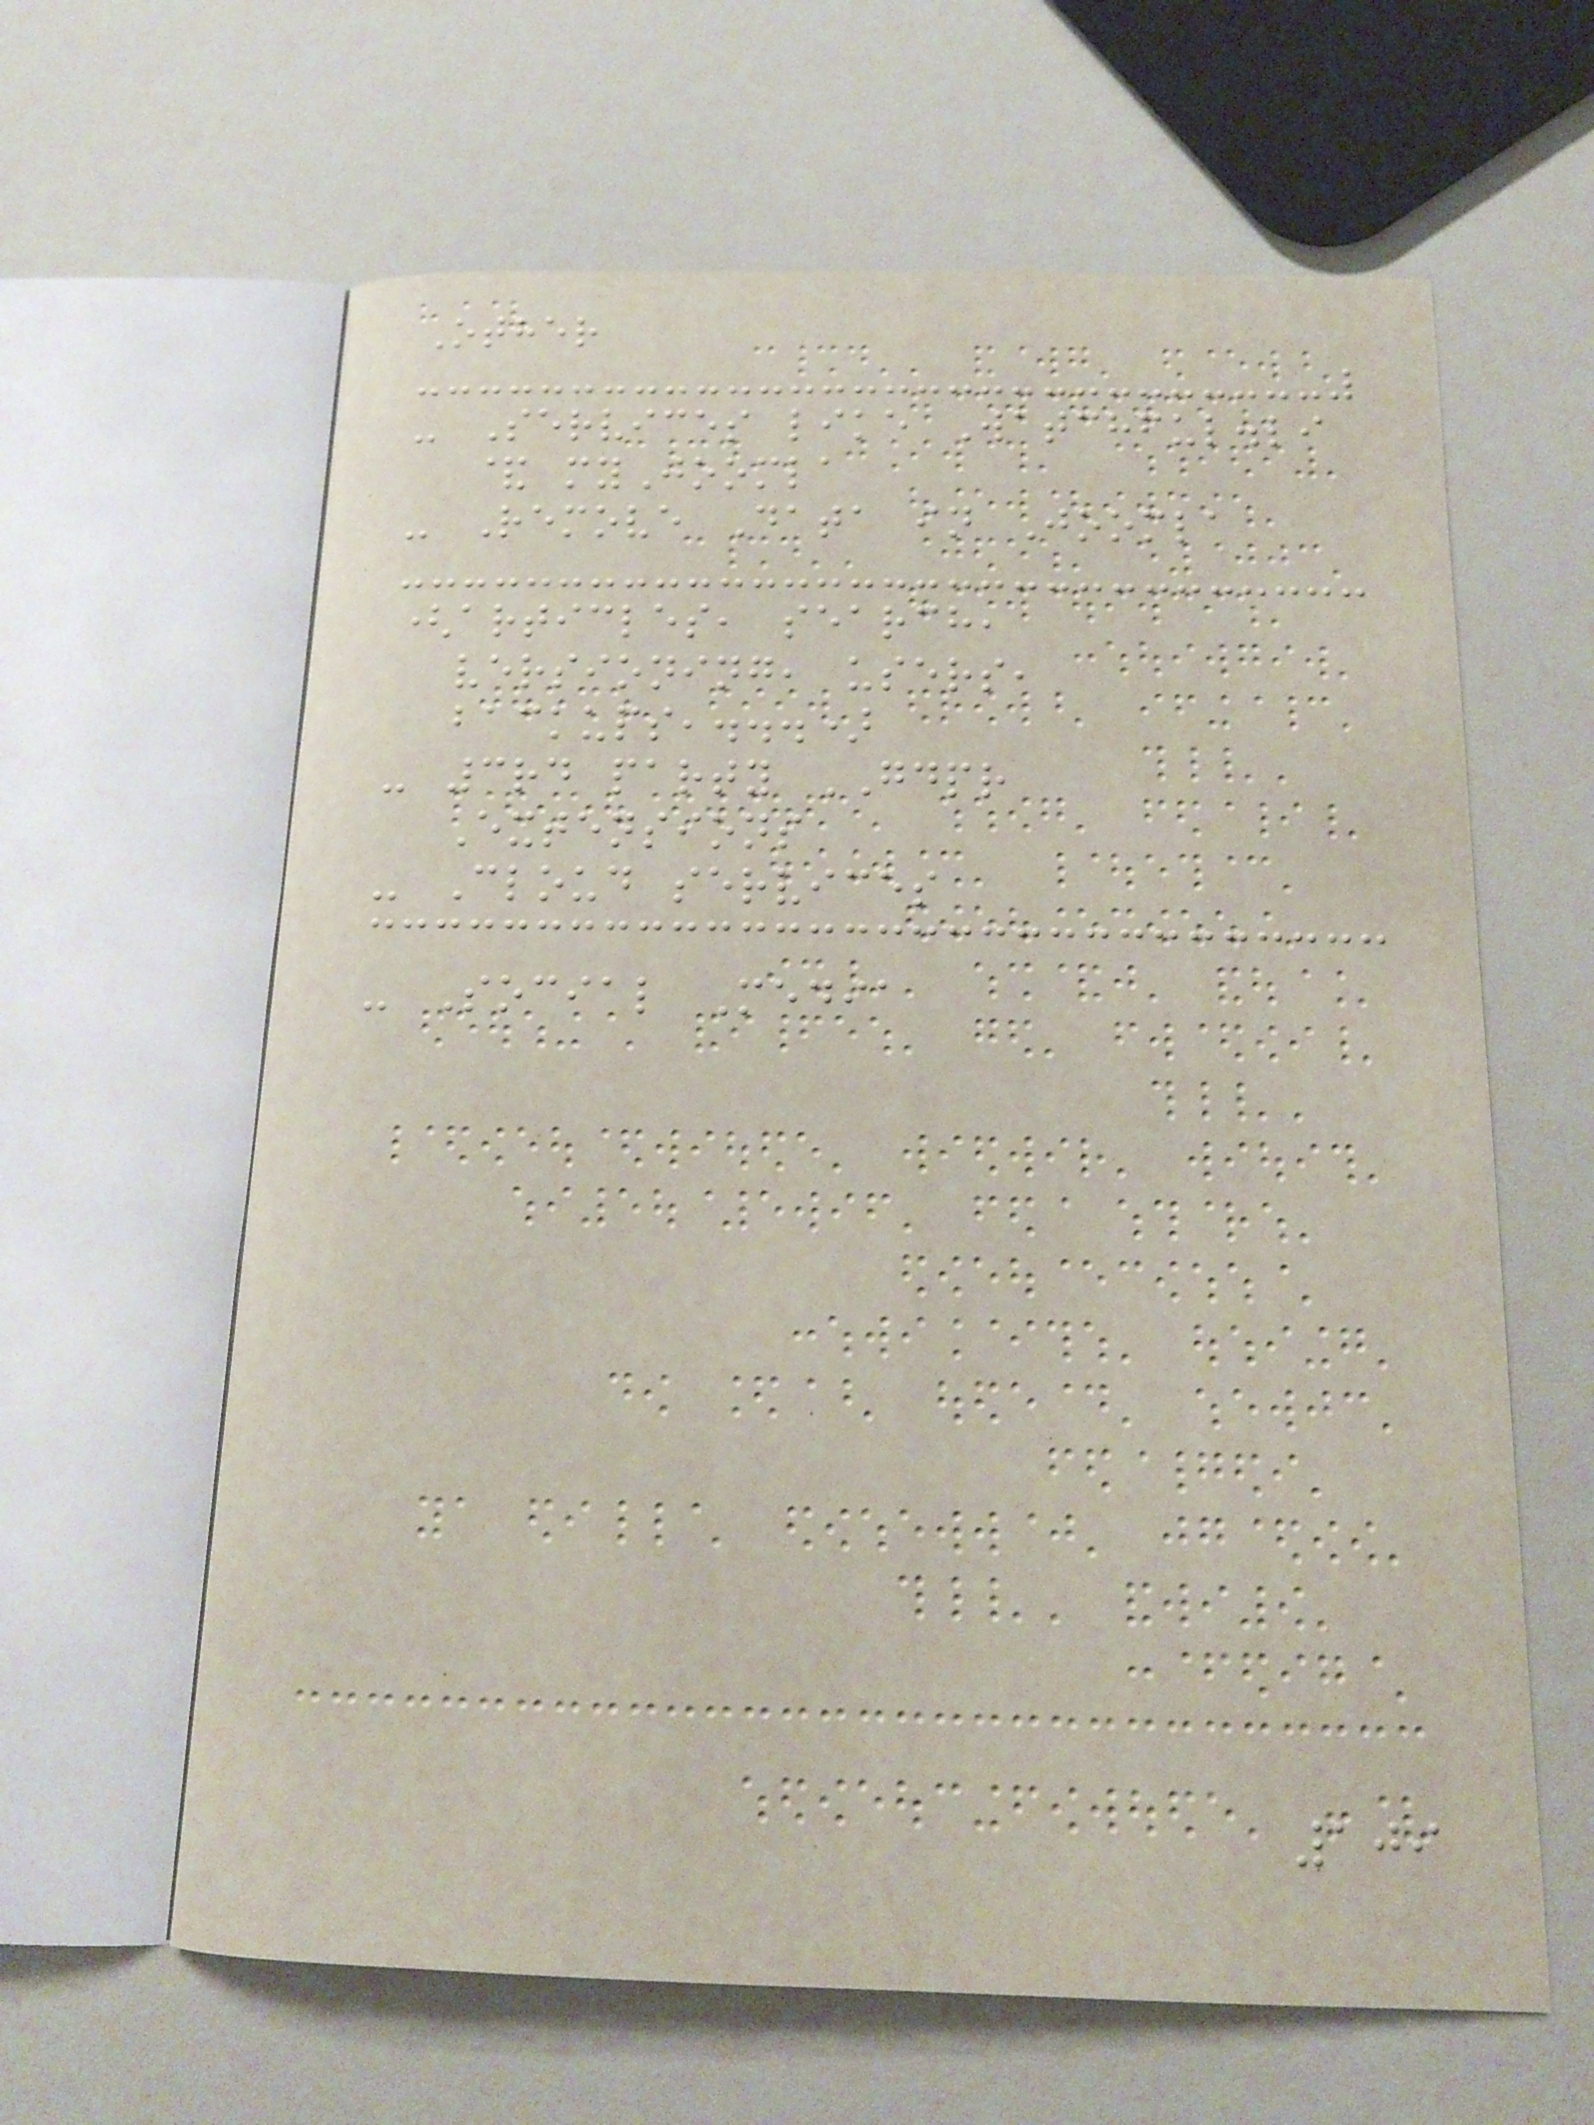Other
- Services like Watchful.li
& myJoomla
- Remove Data in Joomla
(articles, search,
versioning, users,
backups,...)
- 3rd party GDPR
Extensions
- Cloud services
- Social Media
109
